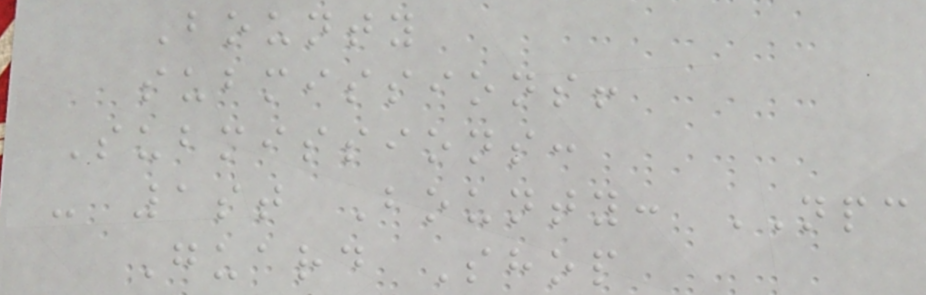Bounty
submissions!
Submissions:
- 1st Bounty: NPC
Guard Shop
